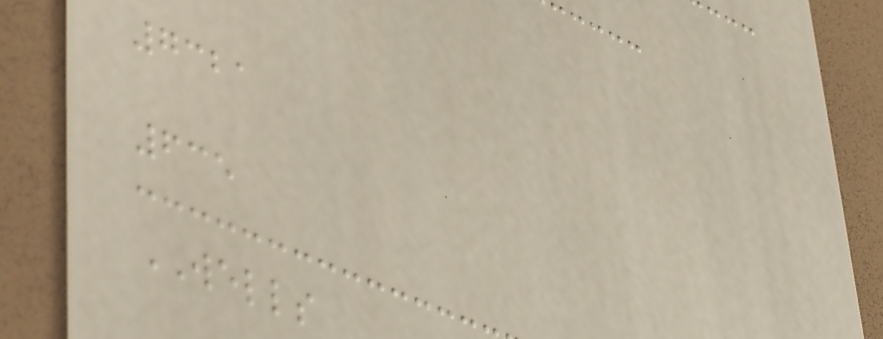7321
635
WELLS
